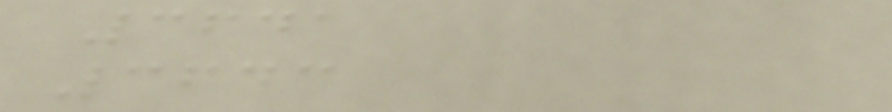3641
3643
